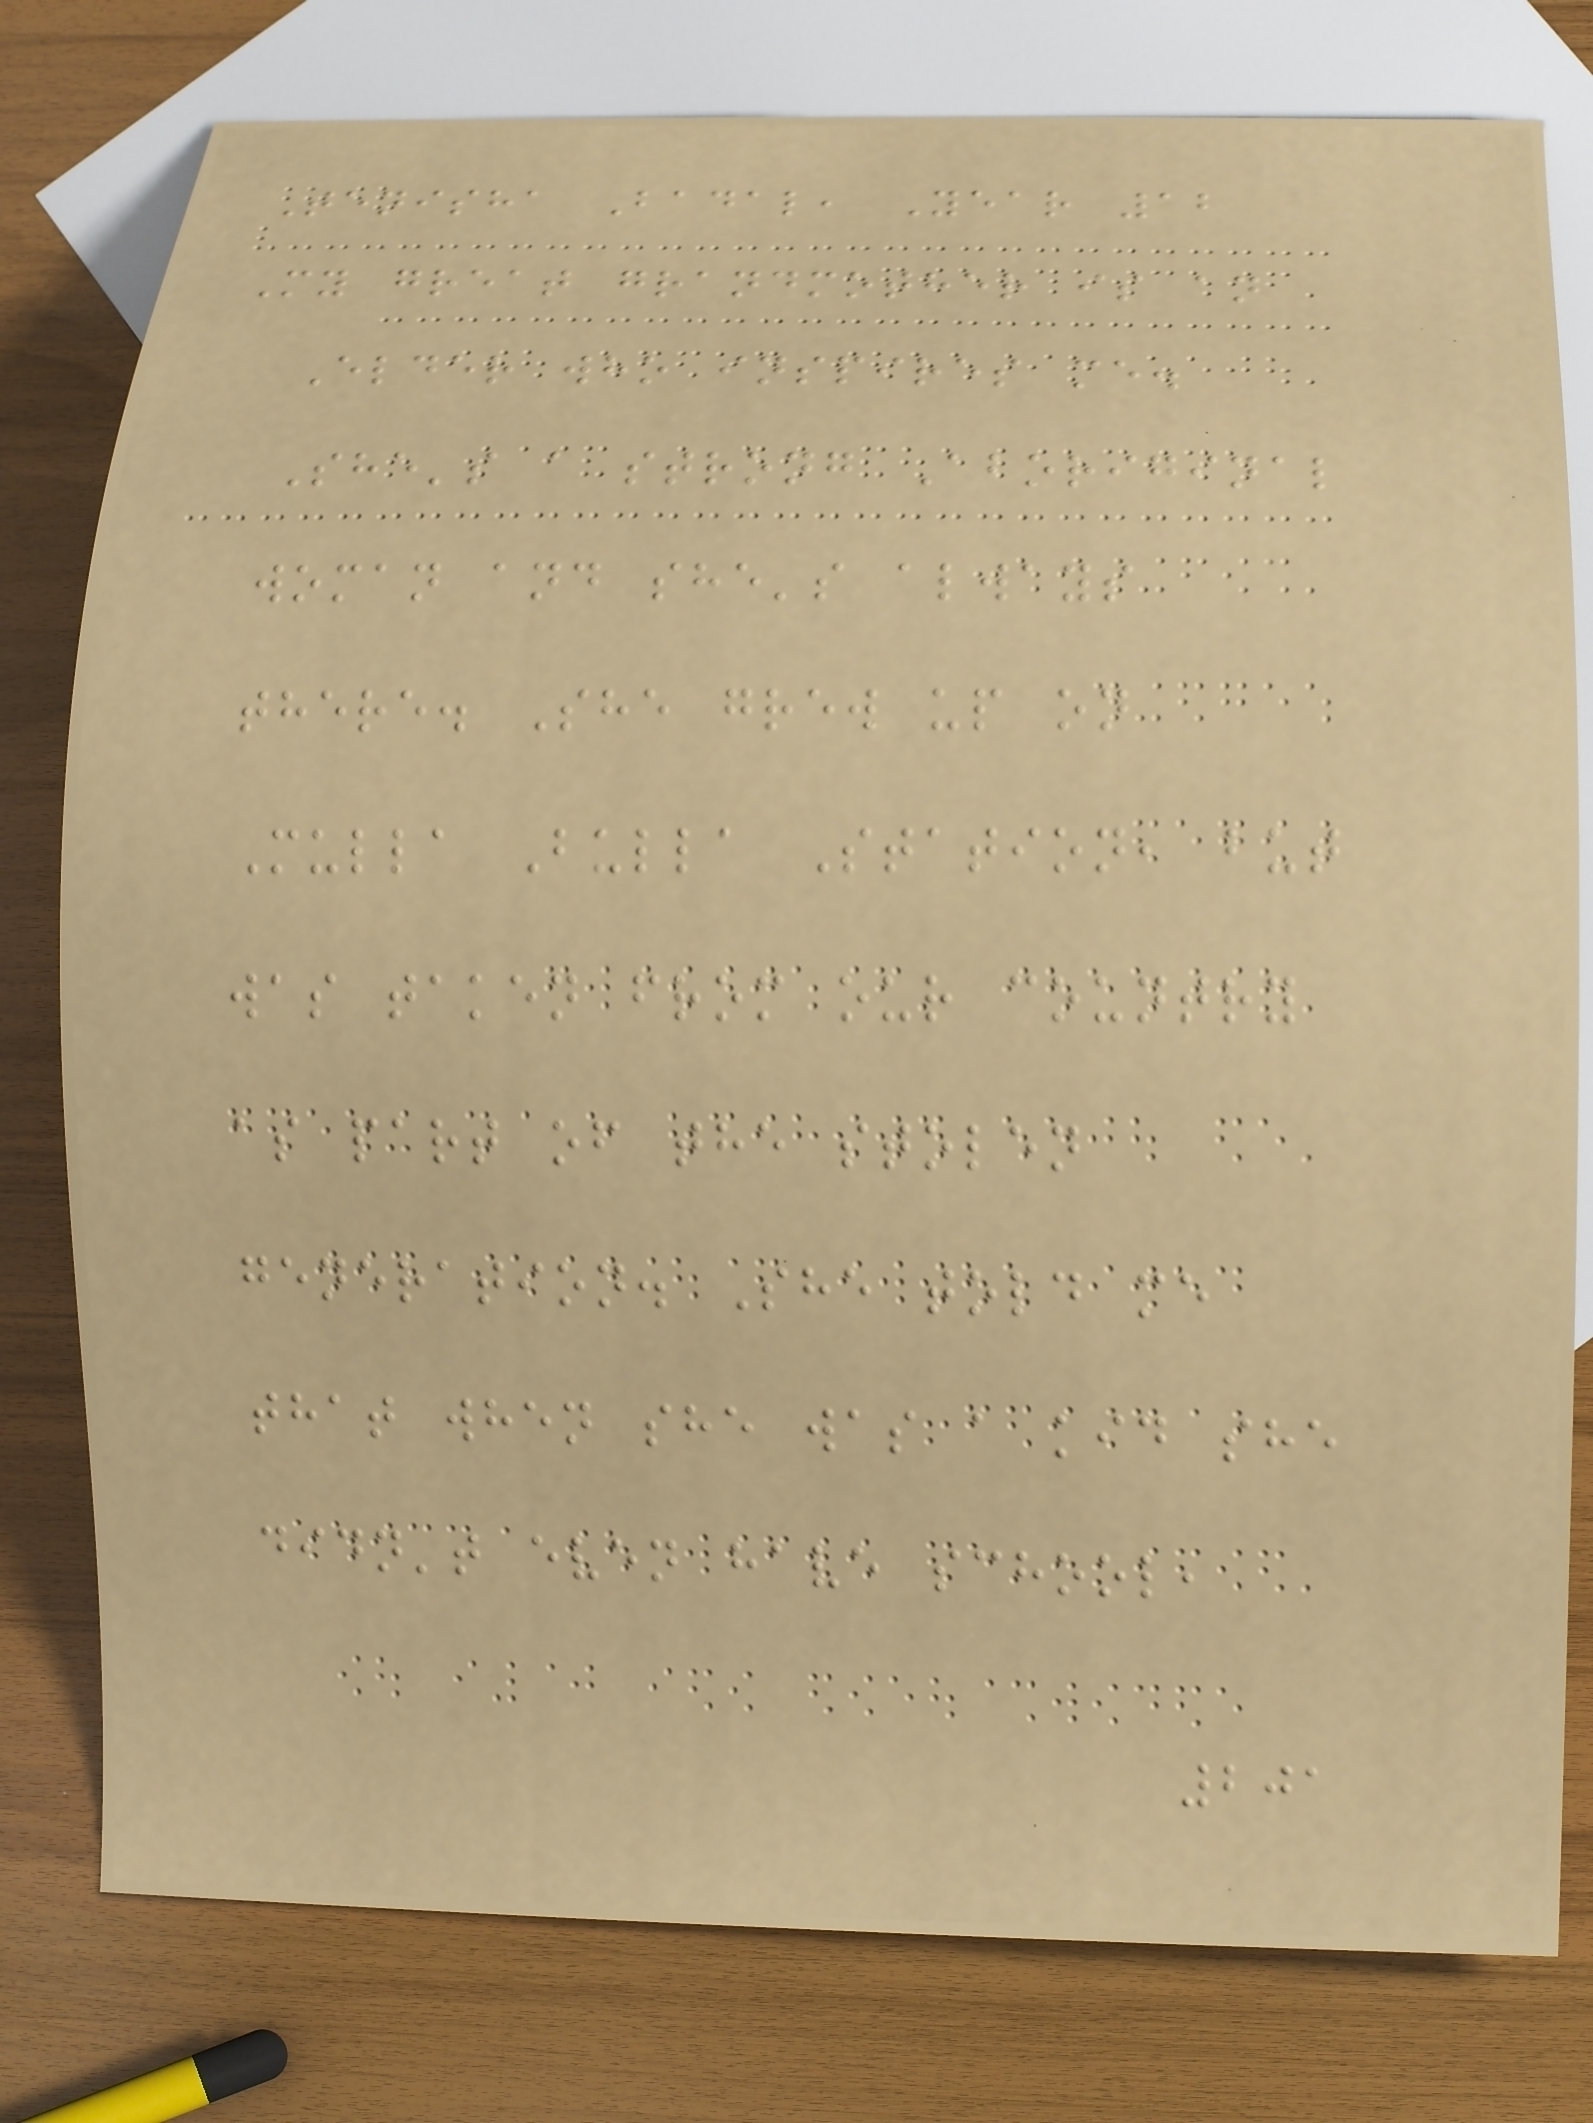Tenisha Badal, Year 12
My great grandmother is an
Elder who inspires me.
She's a strong Aboriginal
woman and she's always
there. She grew up on
Mulla Bulla Station, but
was taken from our country
as part of the stolen
generation. She told me
that when she was a kid she
didn't even have school,
201
